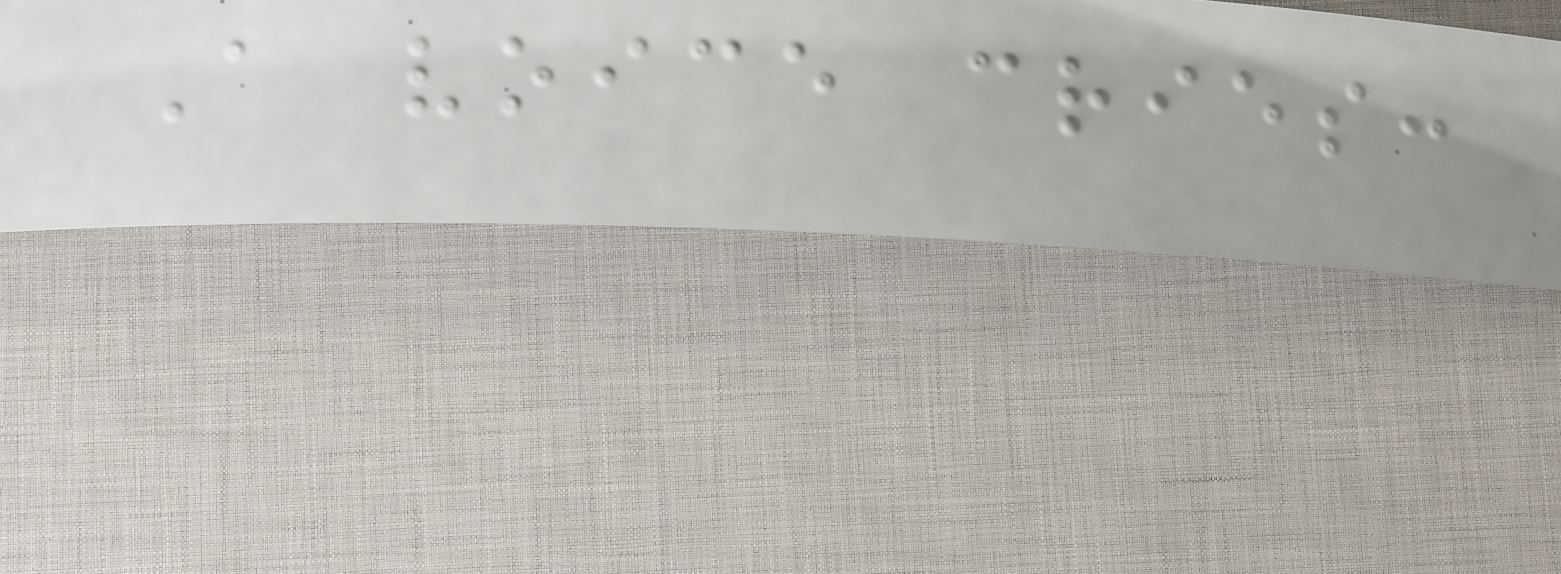A voice cries:
